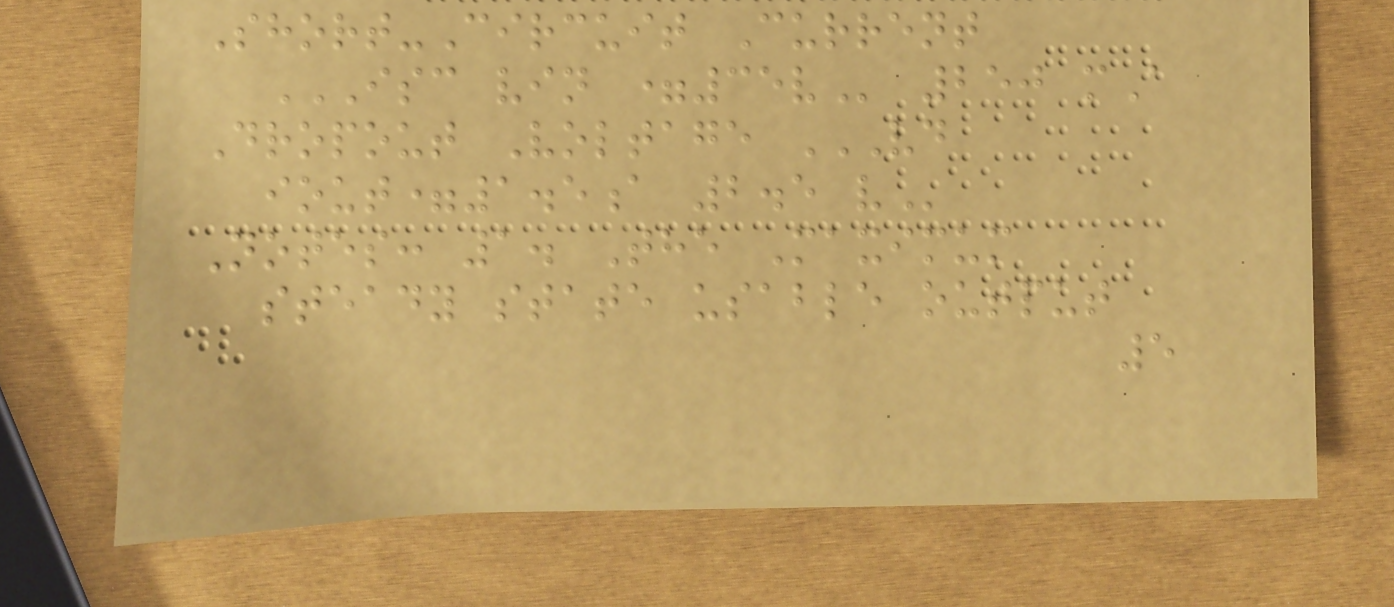Short-Circuit Current
ISC VIN =35V 250 mA
Dropout Voltage VD
IOUT=1.5A 2.5 V
Notes: 1. The Maximum
steady state usable output
5
